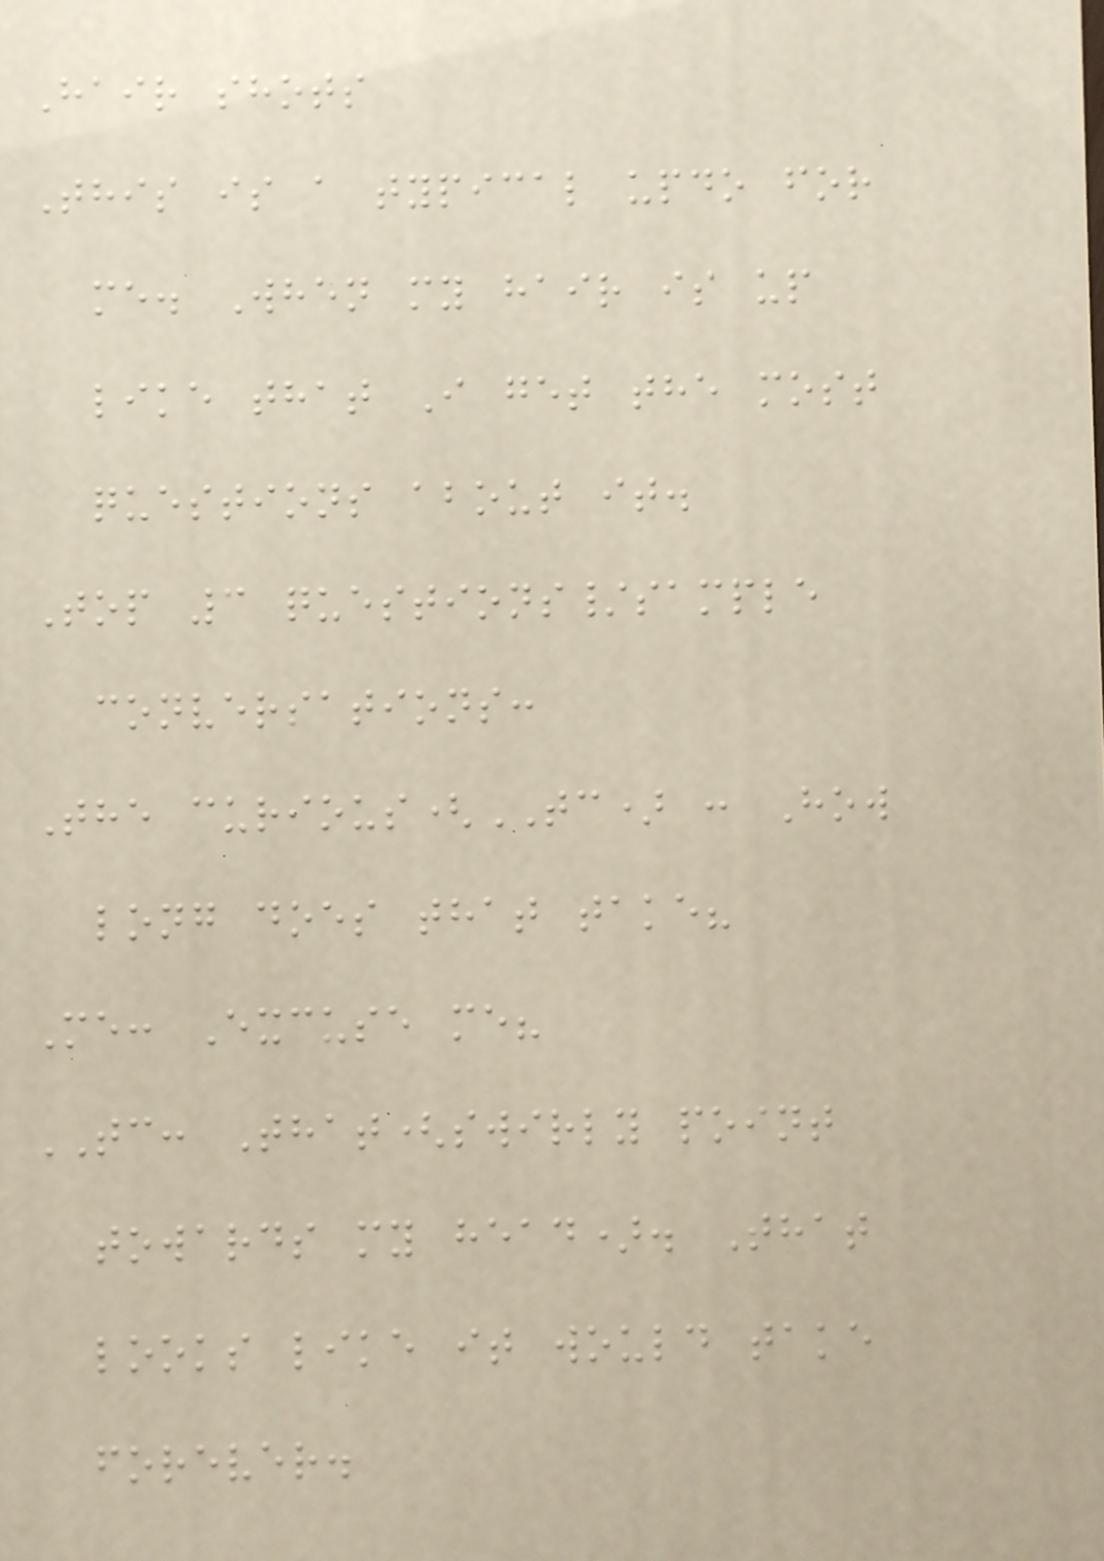Hair shots
This is a typical updo for
me. When my hair is up
like that I get the most
questions about it.
Top 3 questions/sample
conversations:
The curious(TC) : How
long does that take?
Me: Excuse me?
TC: That(swirly point
towards my head). That
looks like it would take
forever.
